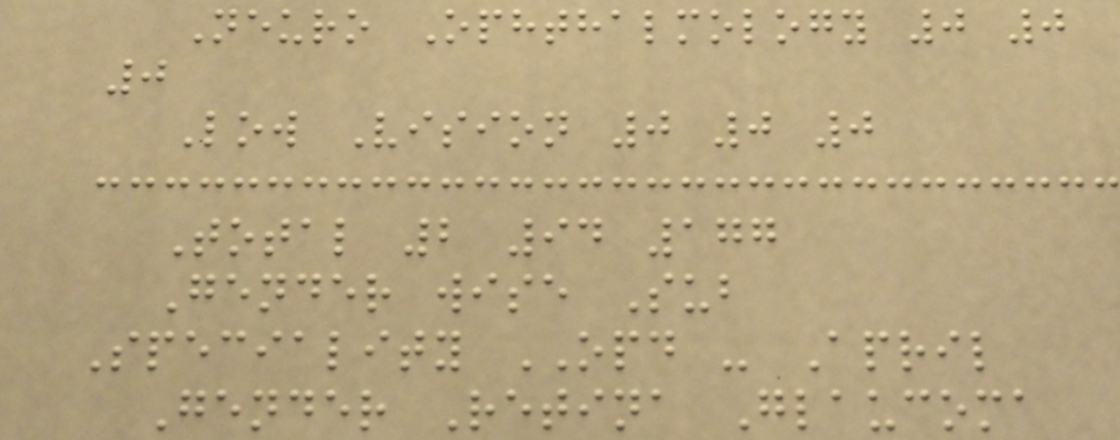Neuro Ophthalmology 0 0
0
Low Vision 0 0 0
Total 2 94 177
Gender wise Sub
Speciality OPD - April
Gender Retina Glaucoma
